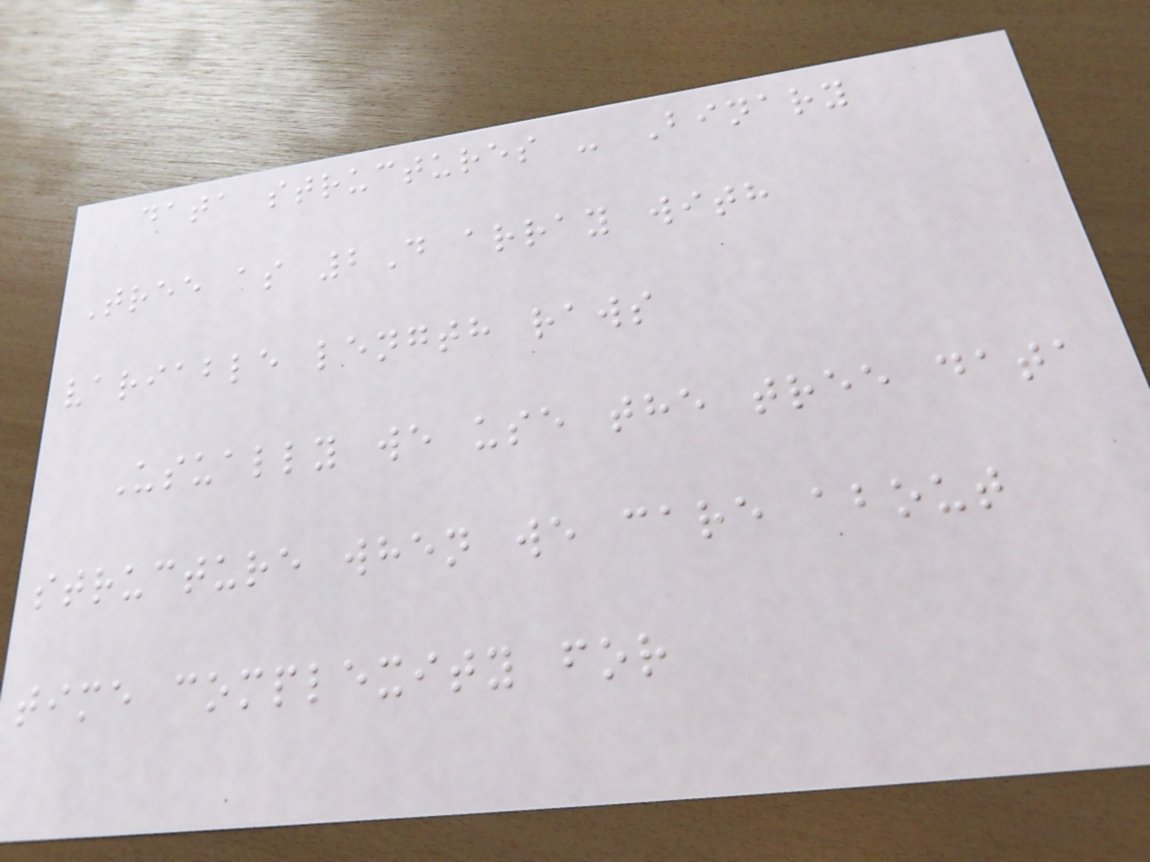data structures - Binary
Tree as 2D array with
variable length raws
Usually we use the tree data
structure when we care about
time complexity for
